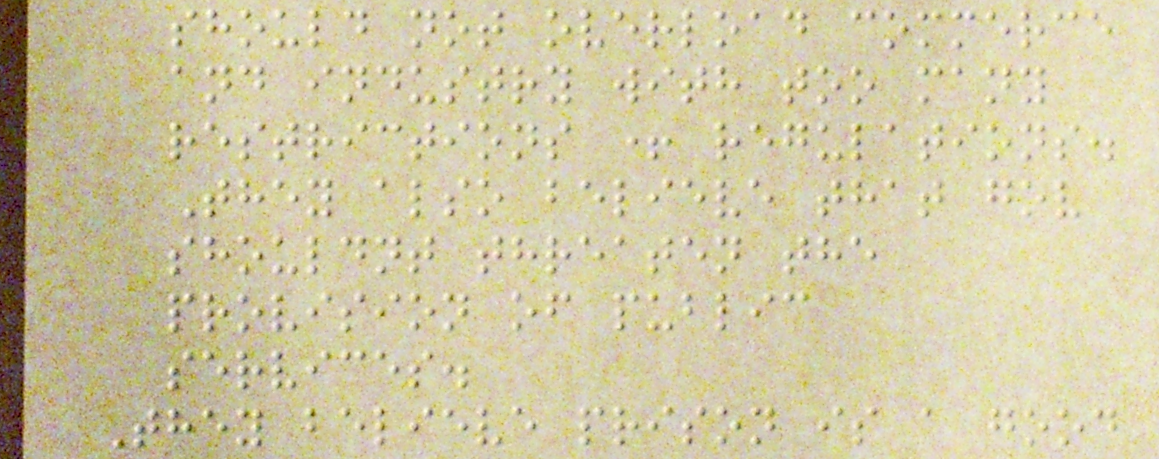should not overload commerce
and industry with too many
restrictions + regulations.
They also believe that gov
shouldnt threaten the
provision of public
services.
They believe prison is a good
